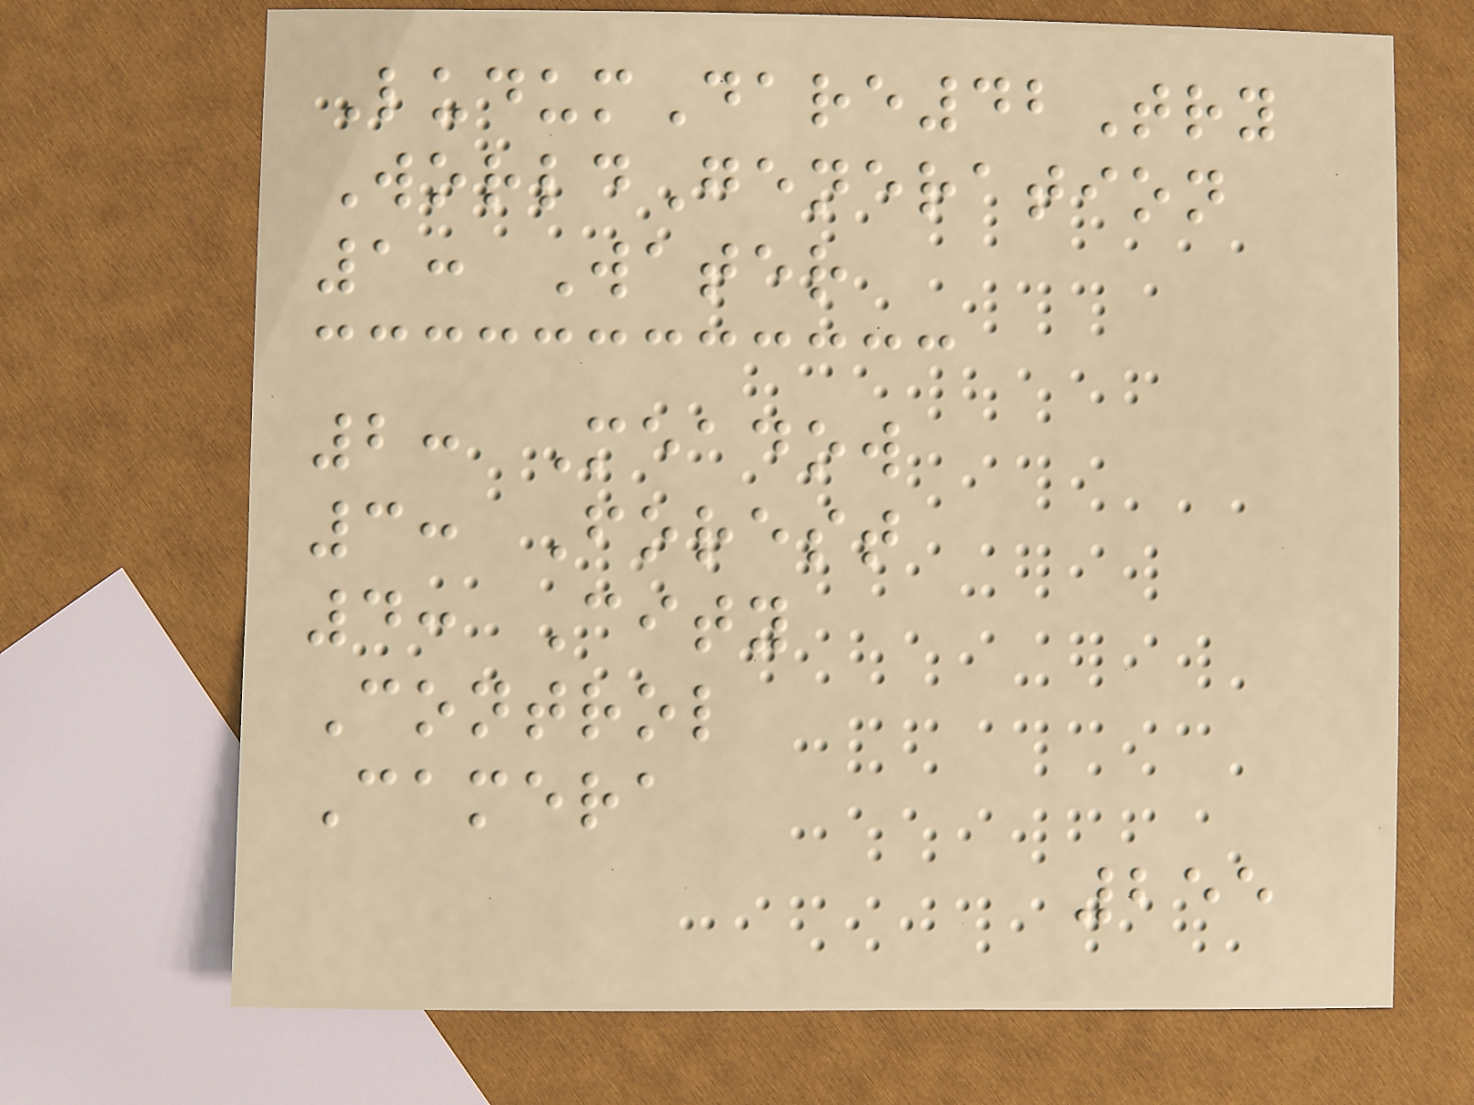LudumDare42Try
WorldGeneration
1: Water
2: Meadow
3: Forest
4: City
Control
Camera
255
